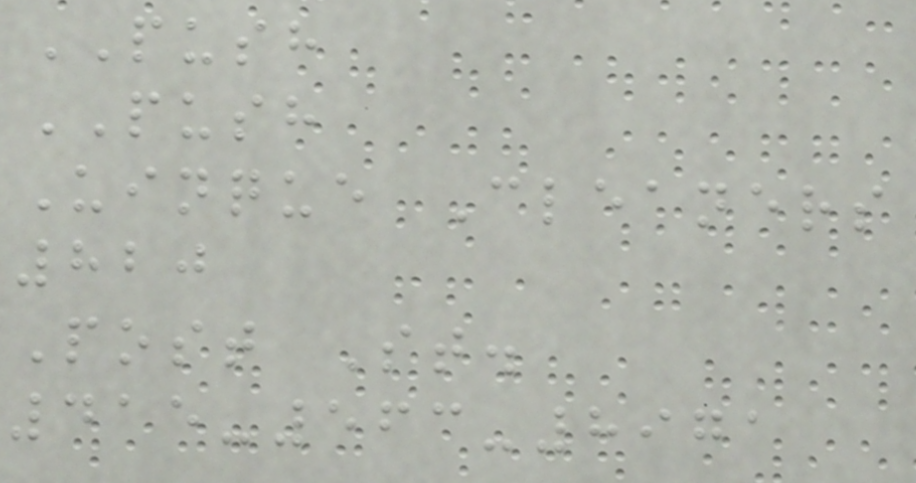PUSH
PUSH
Uinque Cleaners
820
Post St.
415-563-8971
